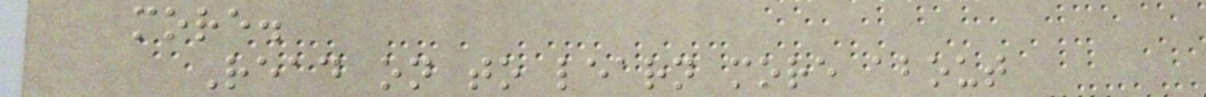more.
Read on to learn more about
